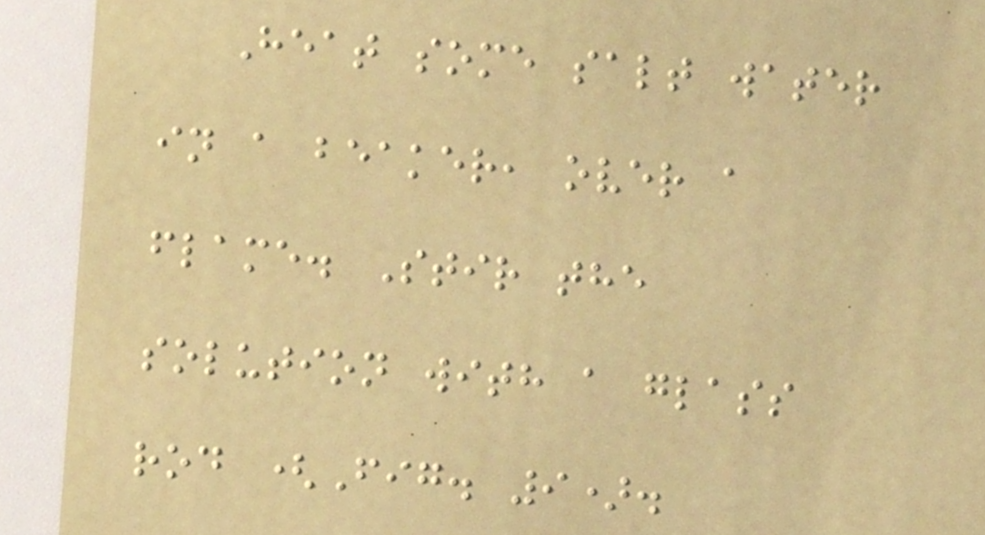Heat some salt water
in a beaker, over a
flame. Stir the
solution with a glass
rod (Fig. 9).
